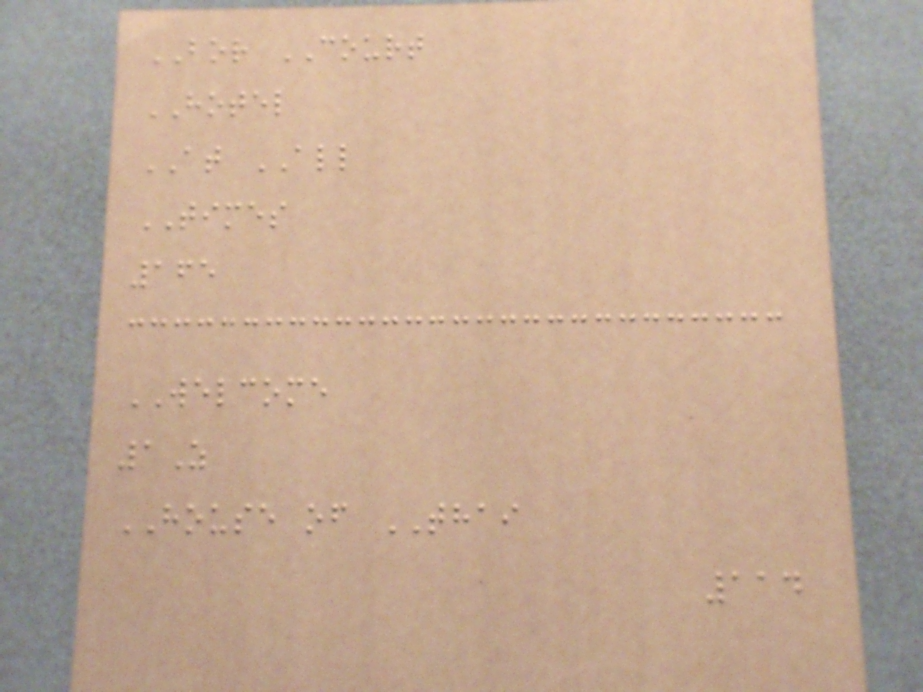BOR COURT
HOTEL
AT ALL
TIMES
165
WELCOME
1Z
HOUSE of THAI
114
